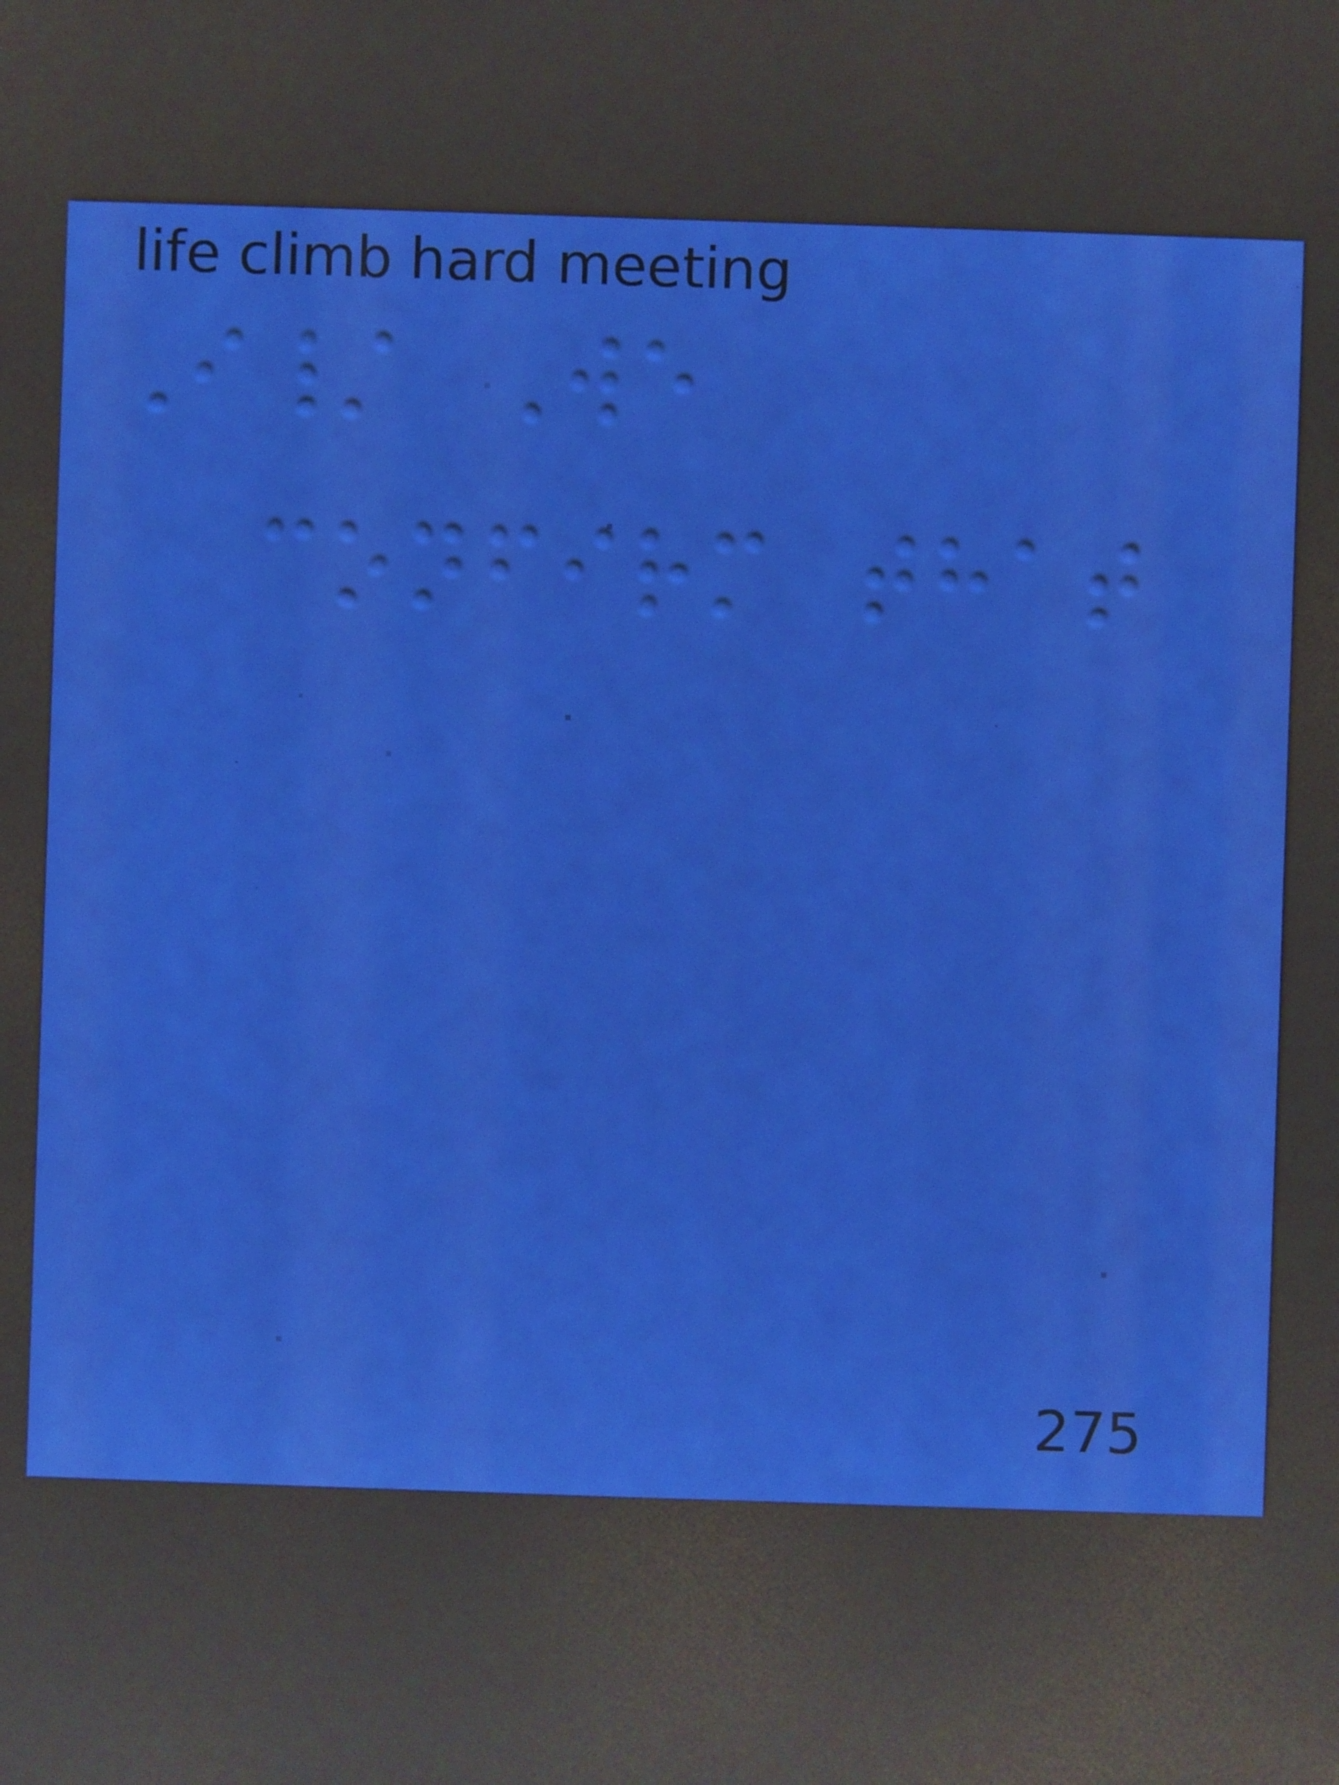I/ We
confirm that
